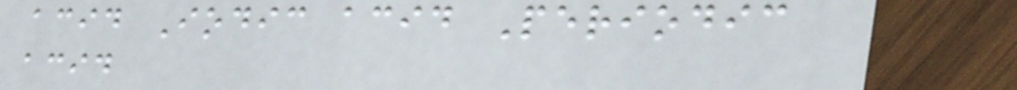acid Iodic acid Periodic
acid
